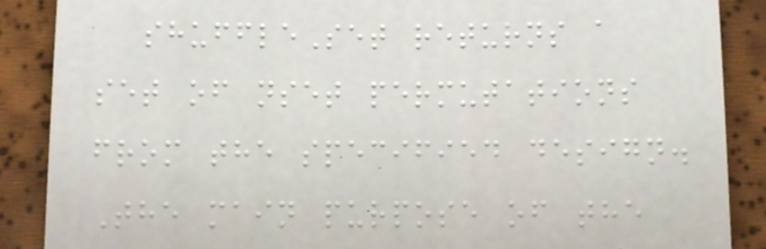shuffleSet returns a
set of nset permutations
from the specified design.
The main purpose of the
